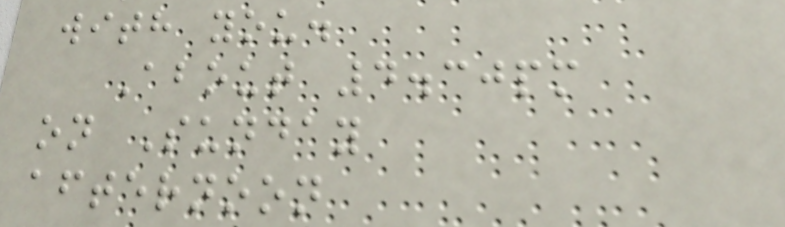with you.
About 4.30pm
on Sunday
afternoon
